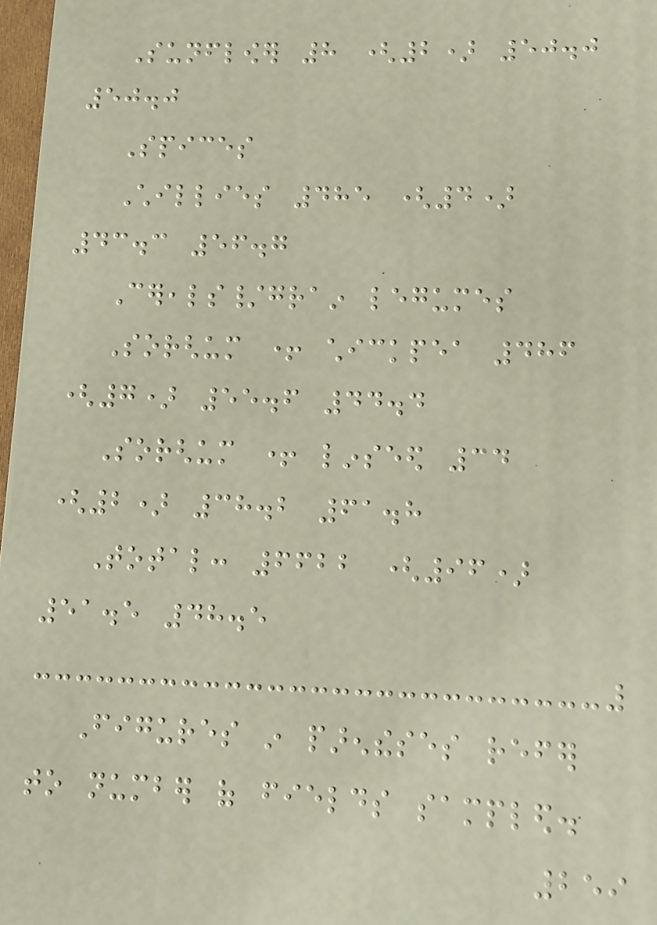Sunflower 8 (2) 50.0
50.0
Spices
Chillies 485 (4)
43.3 56.7
Cereals/grain legumes
Sorghum + chickpea 486
(7) 55.6 44.4
Sorghum + linseed 34
(2) 38.2 61.8
Total: 6622 (96)
51.5 48.5
Figures in parentheses refer
to number of fields sampled.
259
